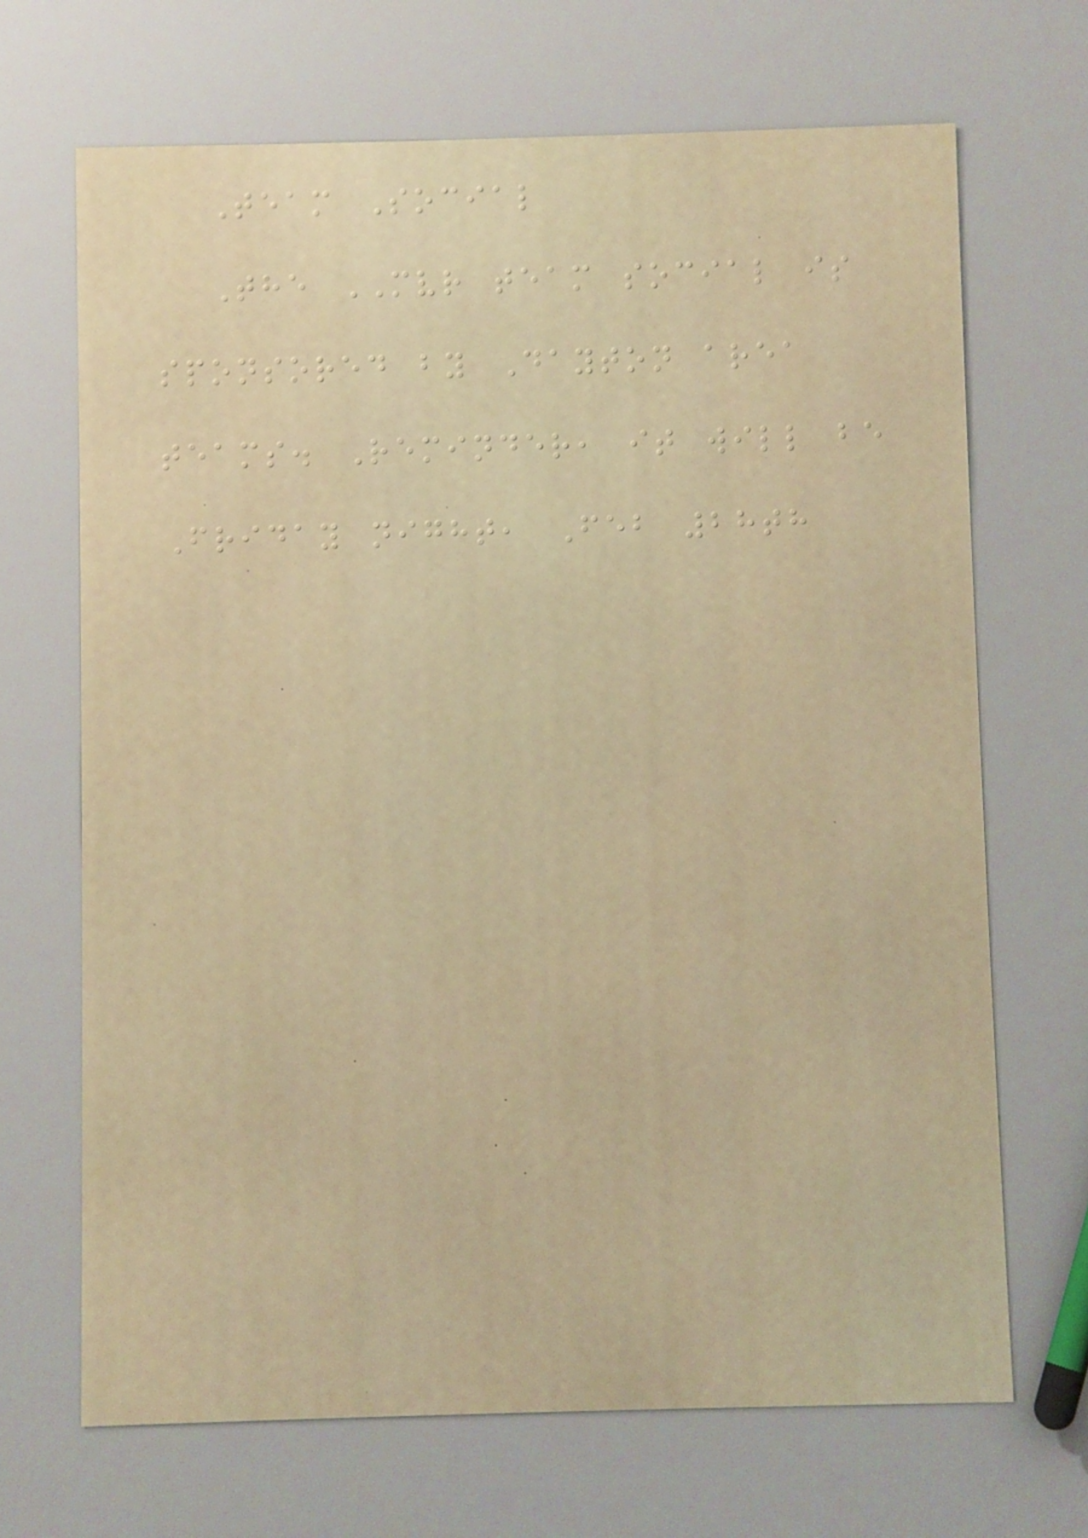Team Social
The MVR team social is
sponsored by Dayton area
teams. Reminder, it will be
Friday night, Feb 28th
